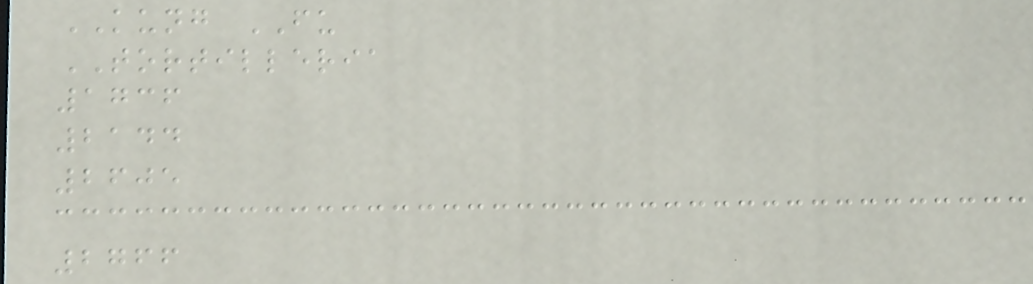KUNG FU
TORTILLERIA
1736
2144
2605
2766
